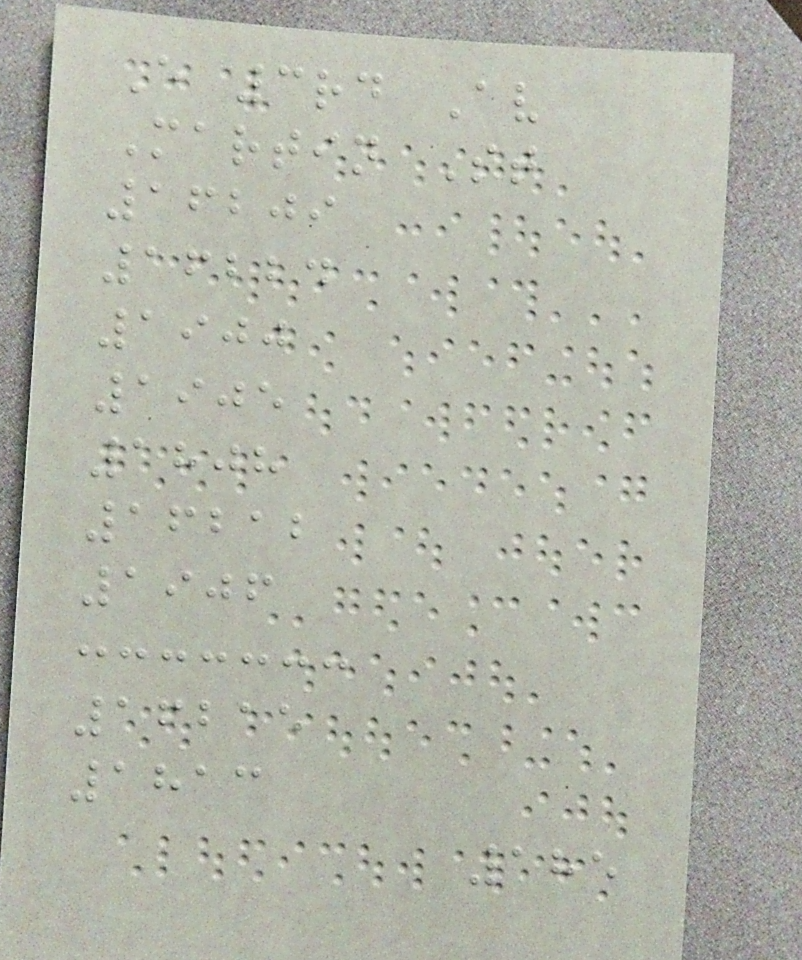E 3rd Av
Martin St
16209
16224
1900
1905
1808
16212
1906
16215
1813
185
